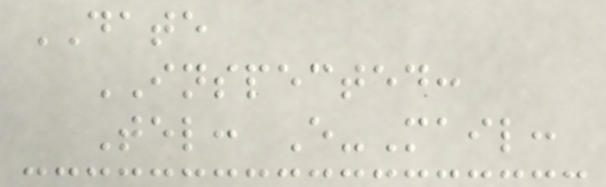DATE
INSPECTED:
Tel: E-Mail:
